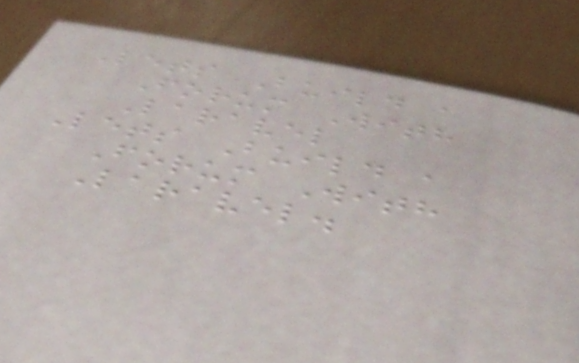Lets Build a
Forum With
Laravel
Lets Build a
Forum With
Laravel.
